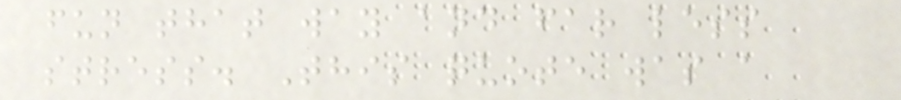fun that way and far less
stress. This quote was a
